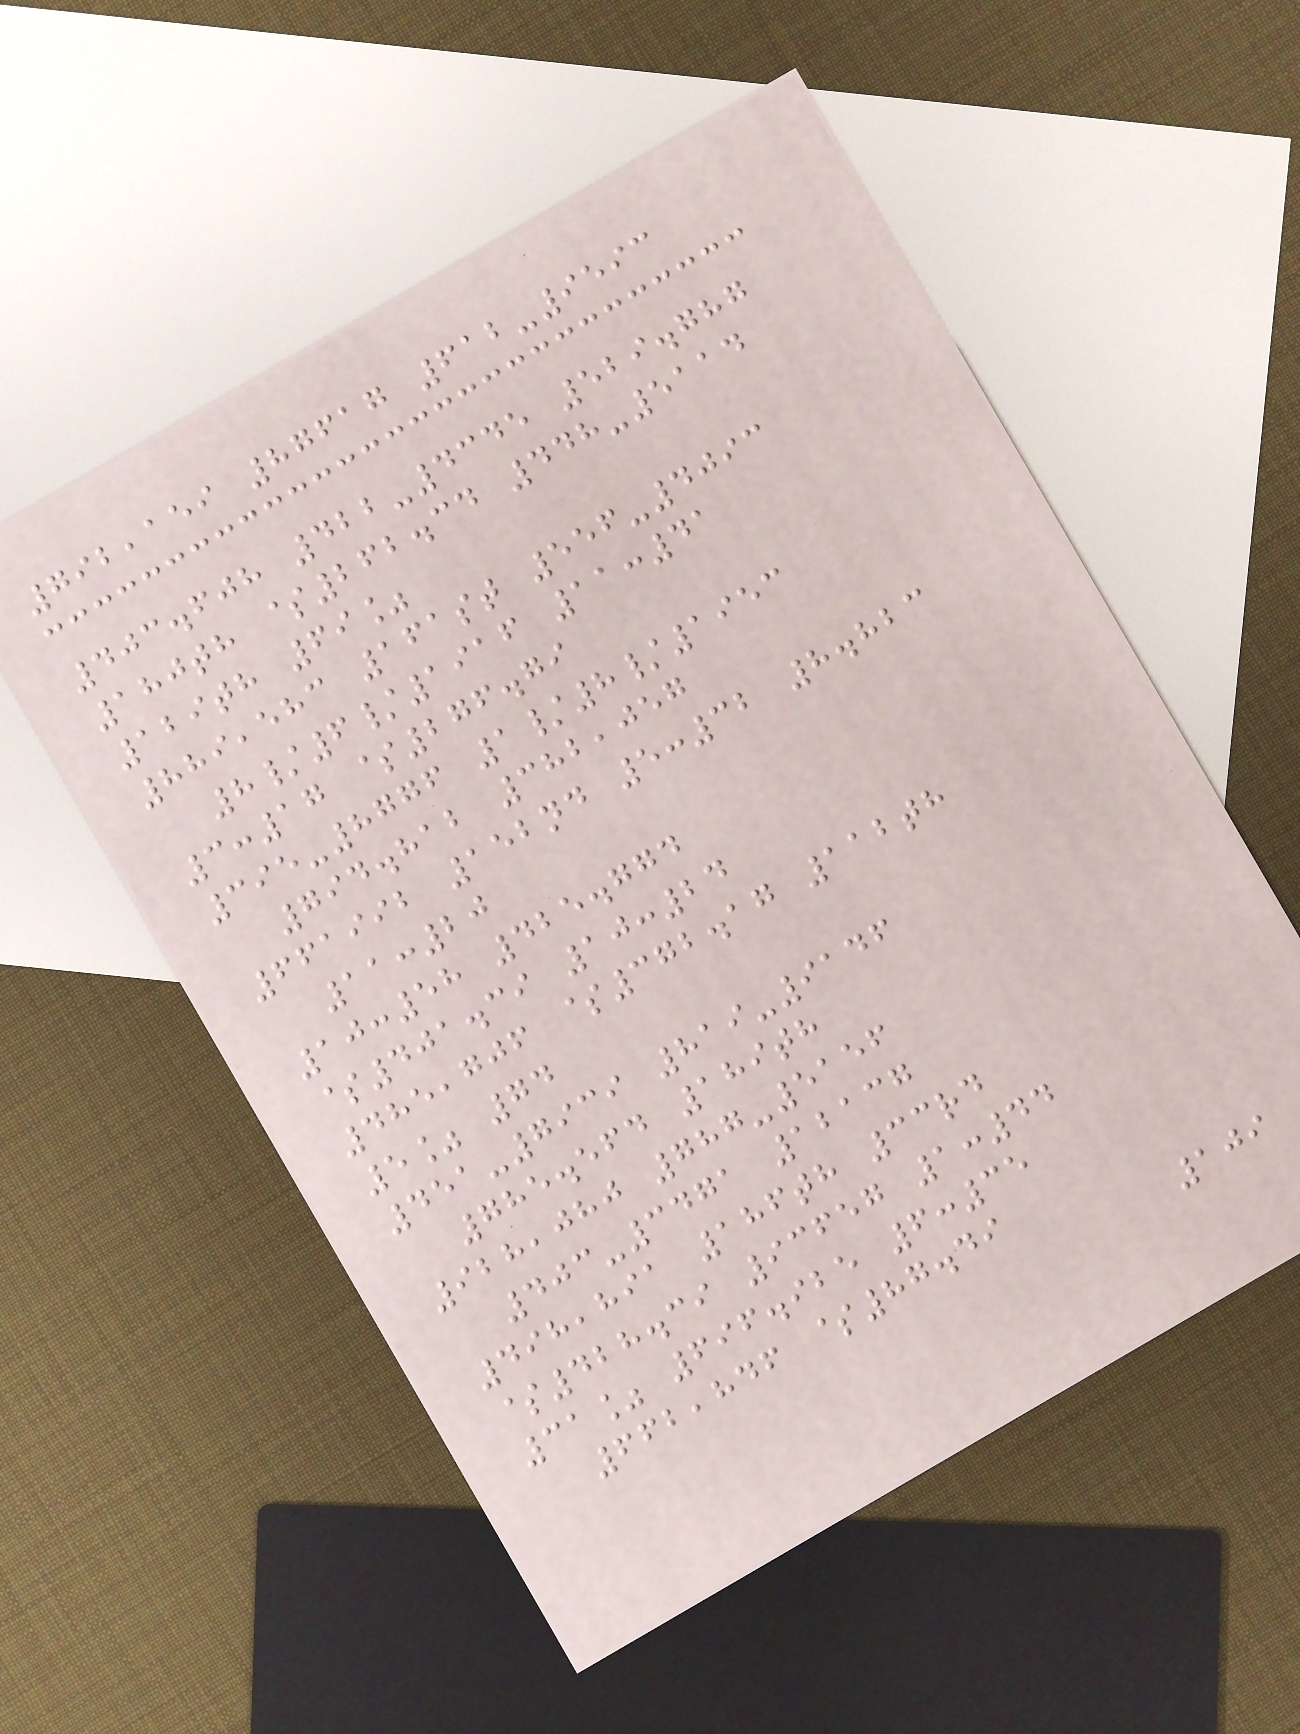792,159 87617 612-9593
403.608 422-4345 529.787
180th $262.34 448-5114
129th 69%
889,583 161st 556-4093
8/6/1916 11:41
3:17 $276.79
395-8776 1/8/1953
794.812 382,057
661992 152nd 5:32 8.823
11:20
10:58 425.774
$401.39 10:24
485,706 $372.17 112th
5% 74
451-7939 819-9146
785.564 189th
928,080 787-5156
403-3471 12137
498,891 186th 33rd
$428.39 93657 1:44
31% 696.925 6:35
662,846 $87.49
109
